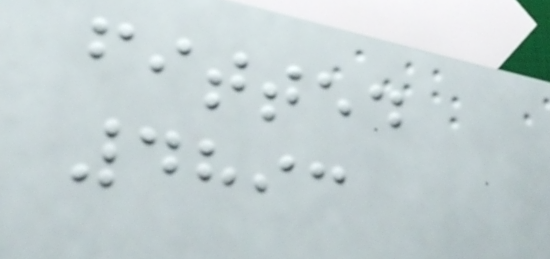fitted
4893
